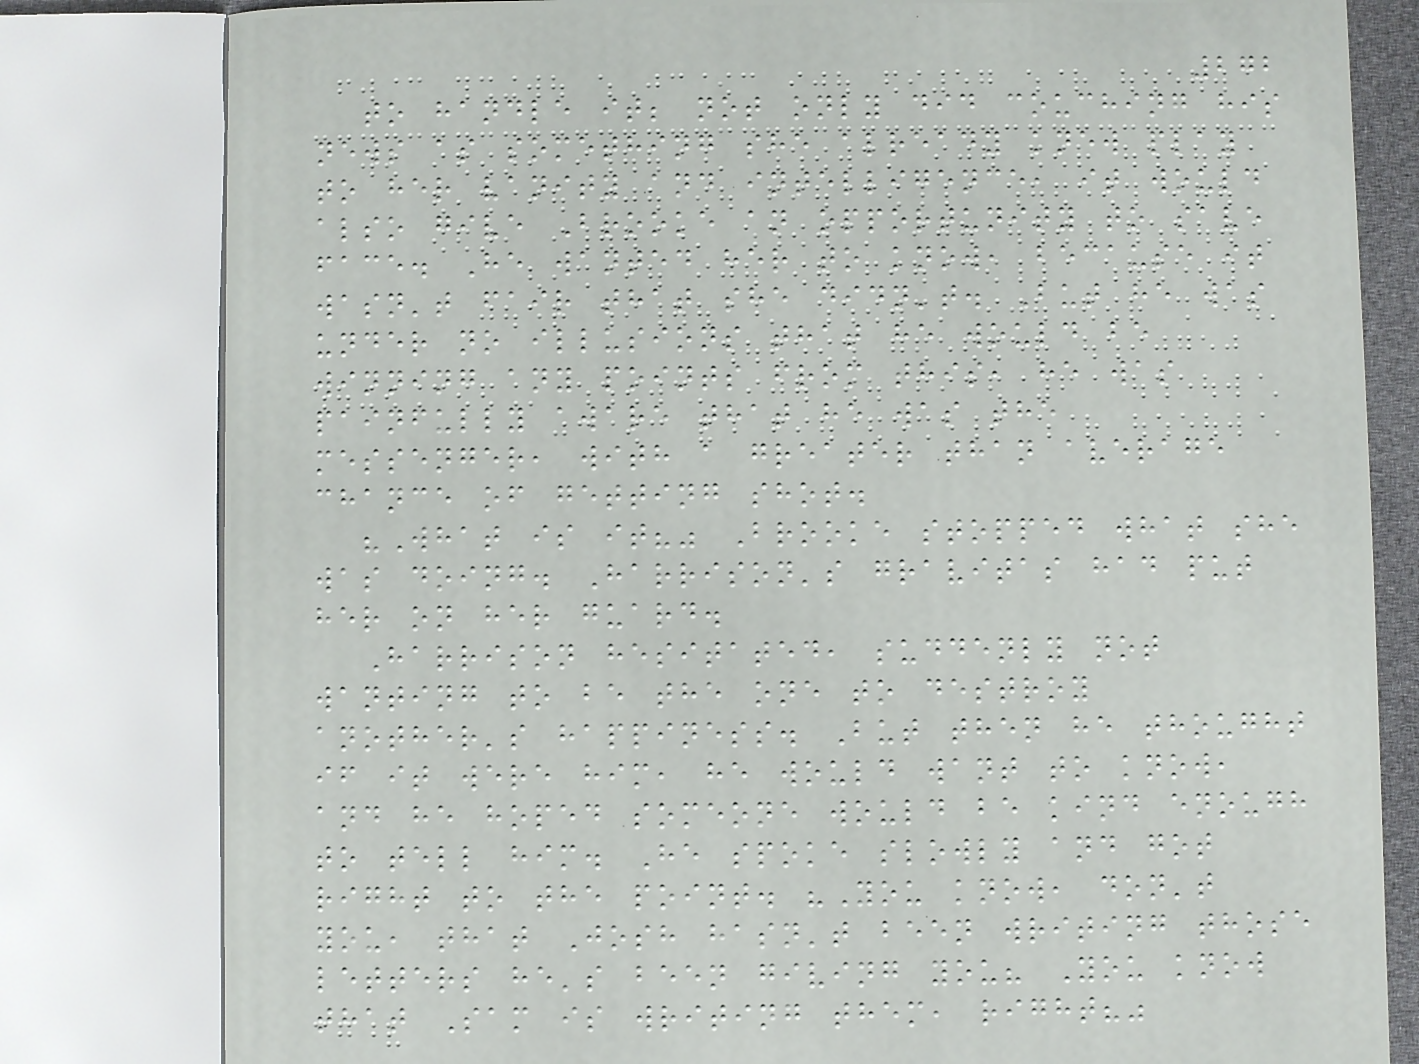272
to handle it; not only did couching his
news as something she already knew play
to her vanity and intelligence, it would
also give Brooke an opportunity to save
face. He wanted her to know, because it
wasn't fair that she didn't. But he was
under no illusions that he would be
winning any points from this, he was
painfully aware that he was the
messenger, with a greater than average
chance of getting shot.
"What is it?" Brooke stopped what she
was doing. Harrison's gravitas had put
her on her guard.
Harrison hesitated, suddenly not
wanting to be the one to destroy
another's happiness. But then he thought
if it were him, he would want to know,
and he hoped someone would be kind enough
to tell him. He spoke slowly and got
right to the point. "You know, don't
you, that Josh hasn't been writing those
letters he's been giving you? You know
that Sam is writing them, right?"
